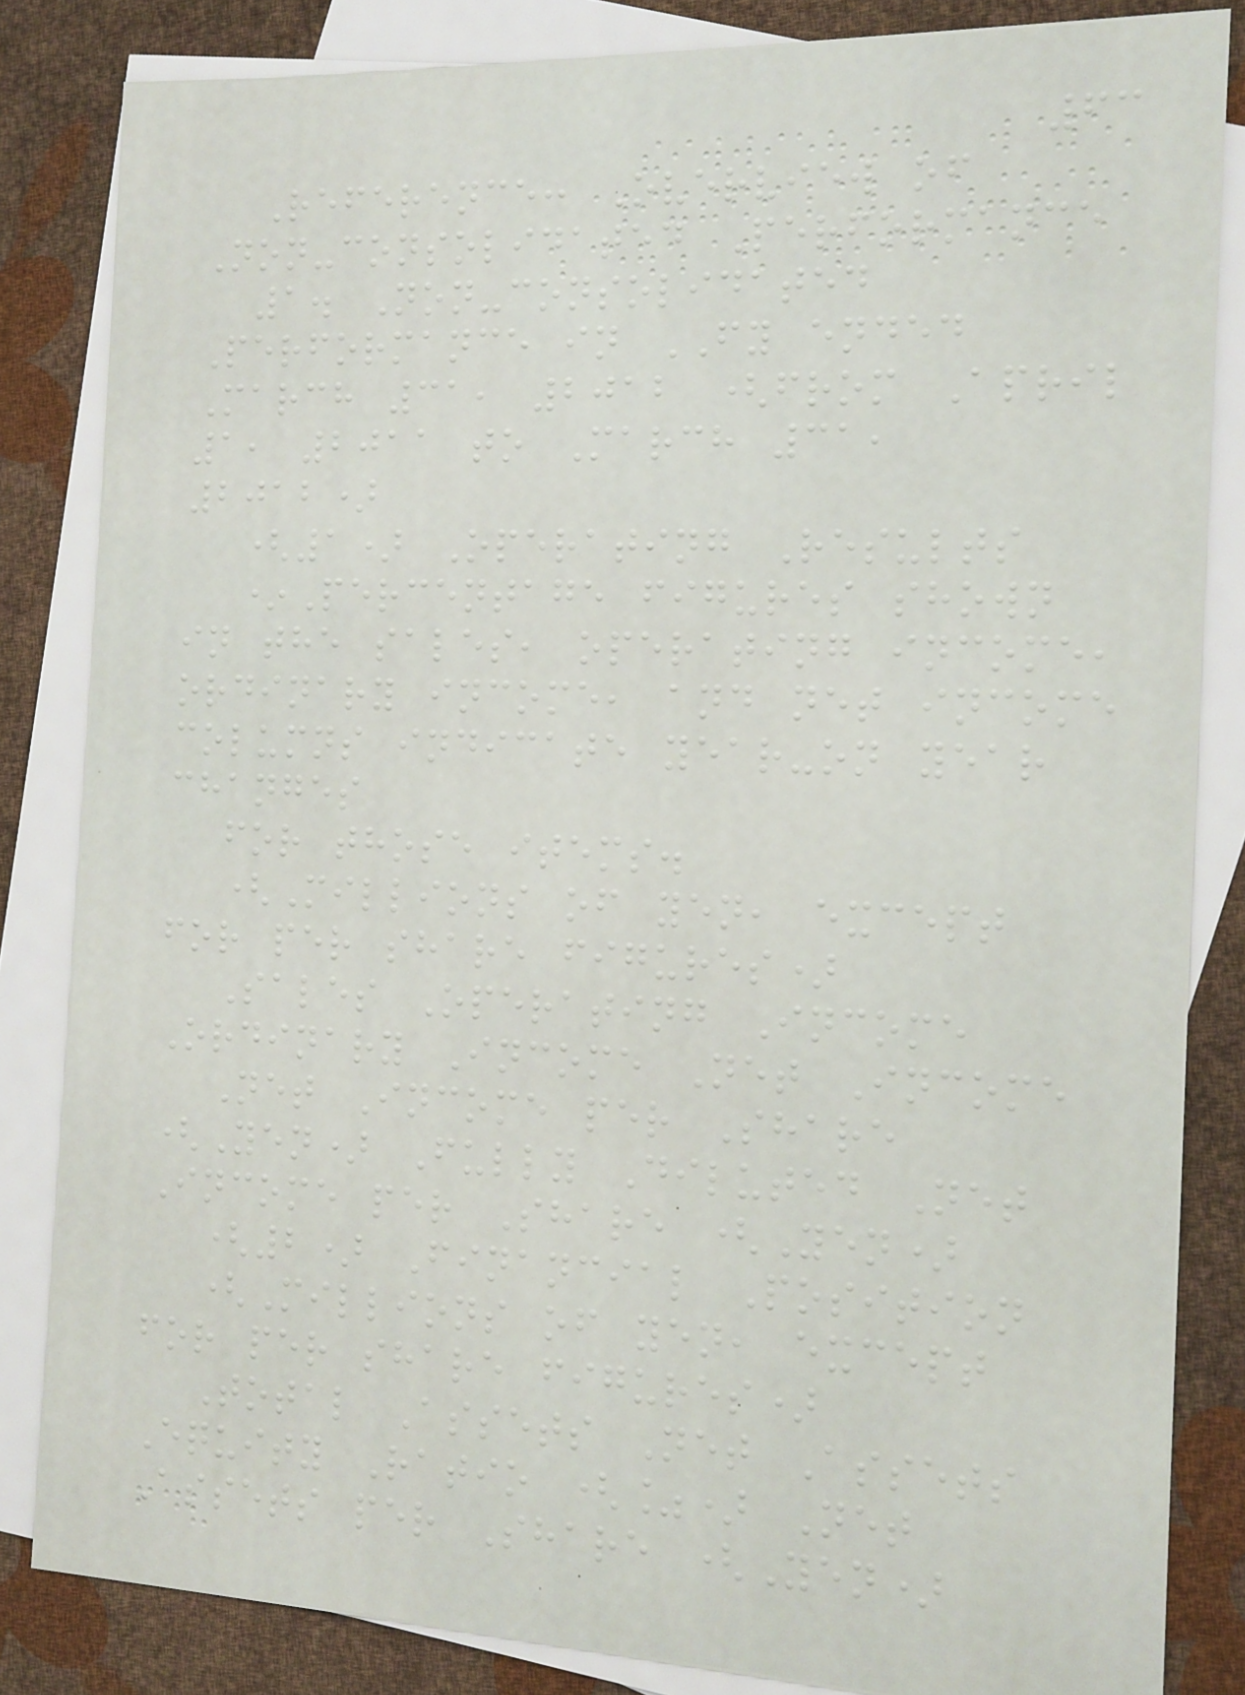63
Reference: Overview of
Non-consolidated Performance
1. Non-consolidated
Performance in FY ended
March 31, 2012 (from April
1, 2011 to March 31,
2012)
(1) Operating Results
*Percentage figures shown
in the sales, operating income,
ordinary income, and net income
columns indicate year-on year
changes
for those items.
(Millions of yen, except
for per share figures)
Sales Operating Income
Ordinary Income Net Income
Net Income per Share
(Yen) Fully Diluted Net
Income per Share (Yen)
(2) Financial Position
(Millions of yen, except
for per share figures)
Total Assets Net Assets
Equity Ratio (%) Net
Assets per Share (Yen)
